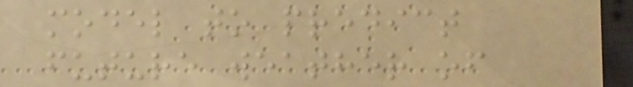model to predict
future weather of
